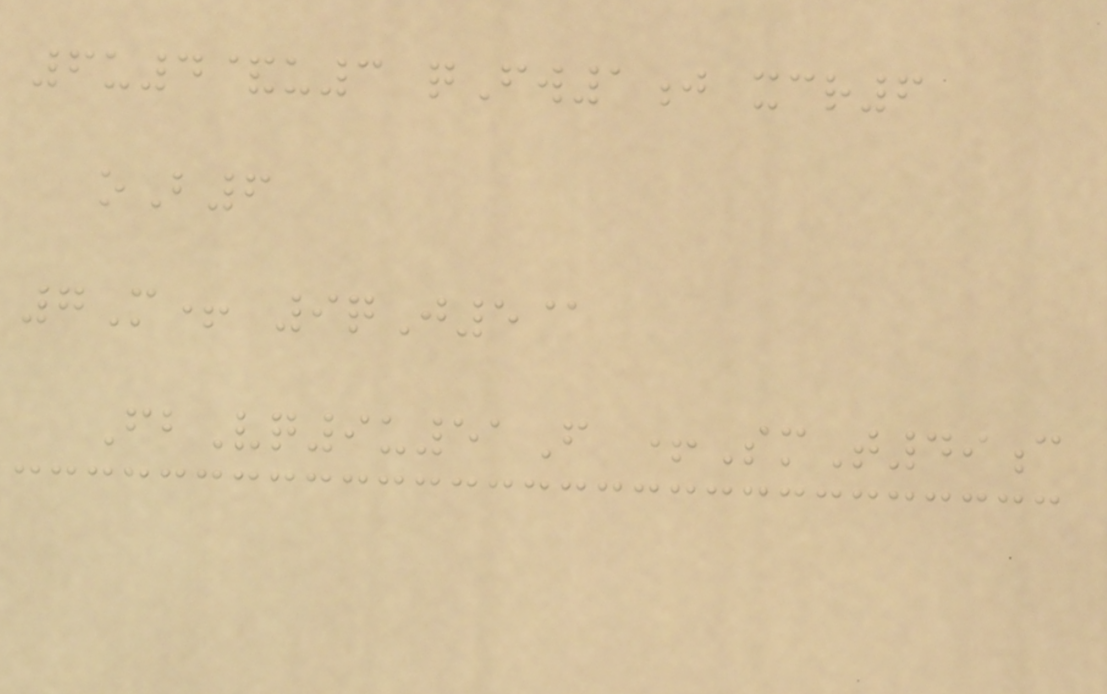6u4&u3 qFw1j xcr6
oB6
7M+ 9qJ5@
FbVq9u51F +SmT49c
